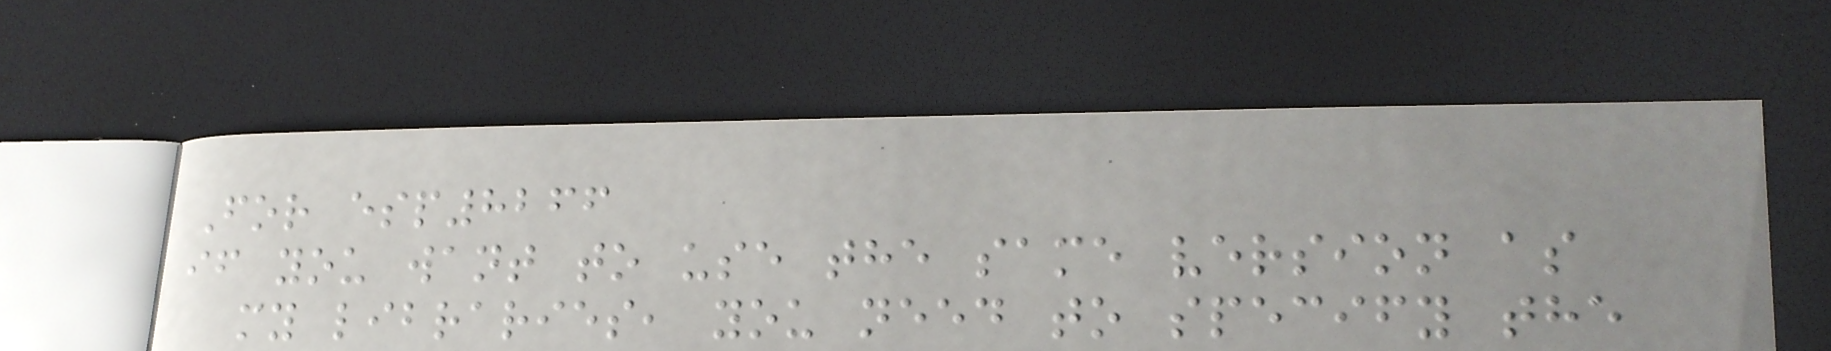For esp8266
if you want to use the same version as
my libraries, you need to specify the
